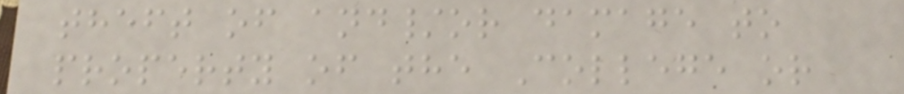theft of and/or damage to
property of the College or
